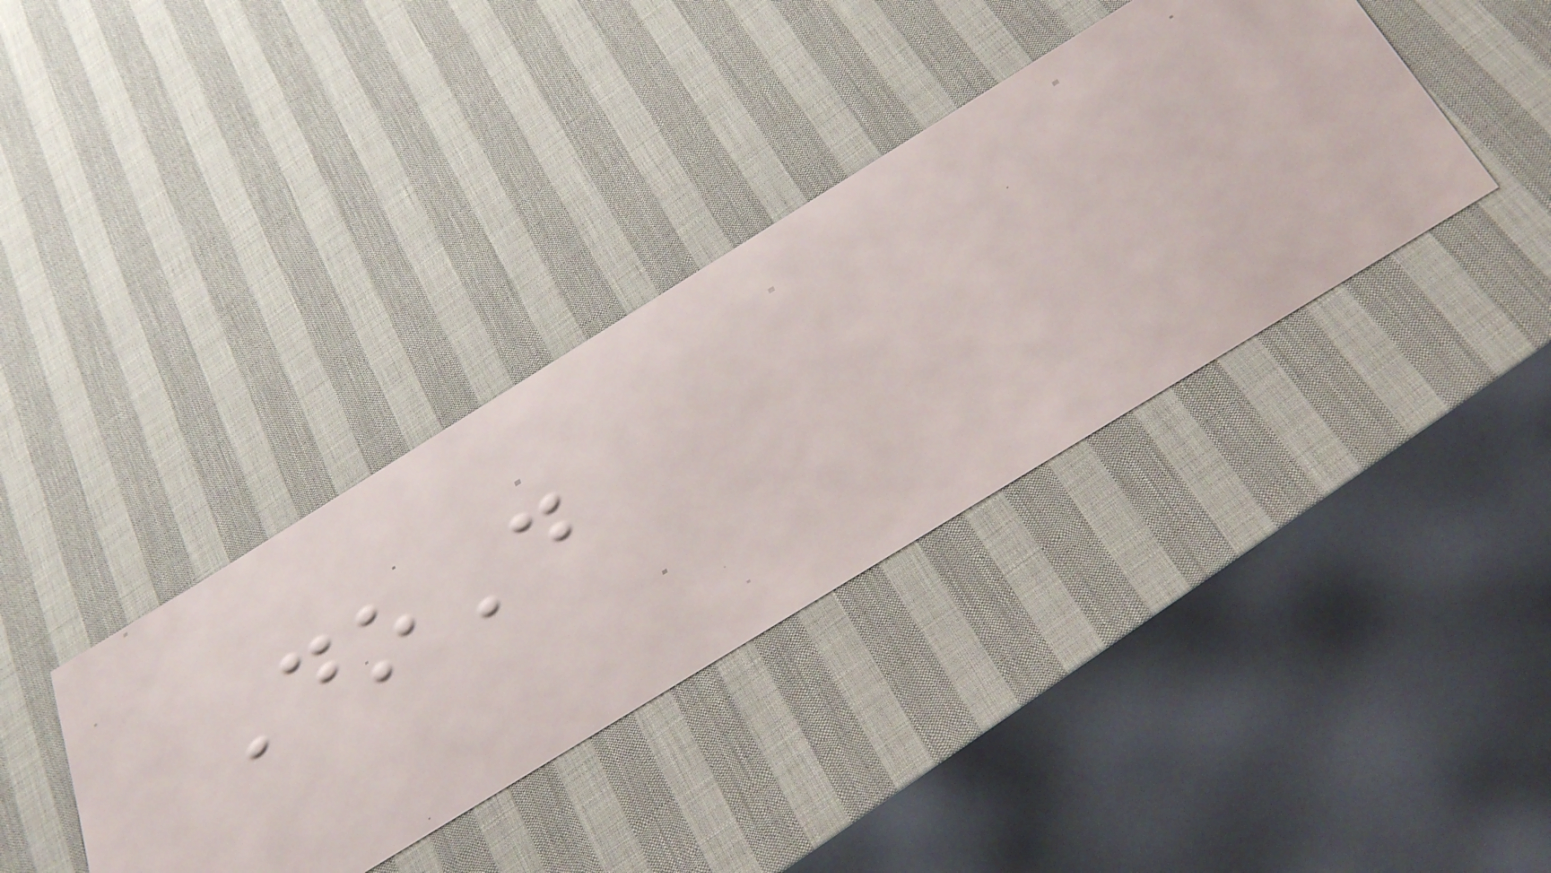DoD
